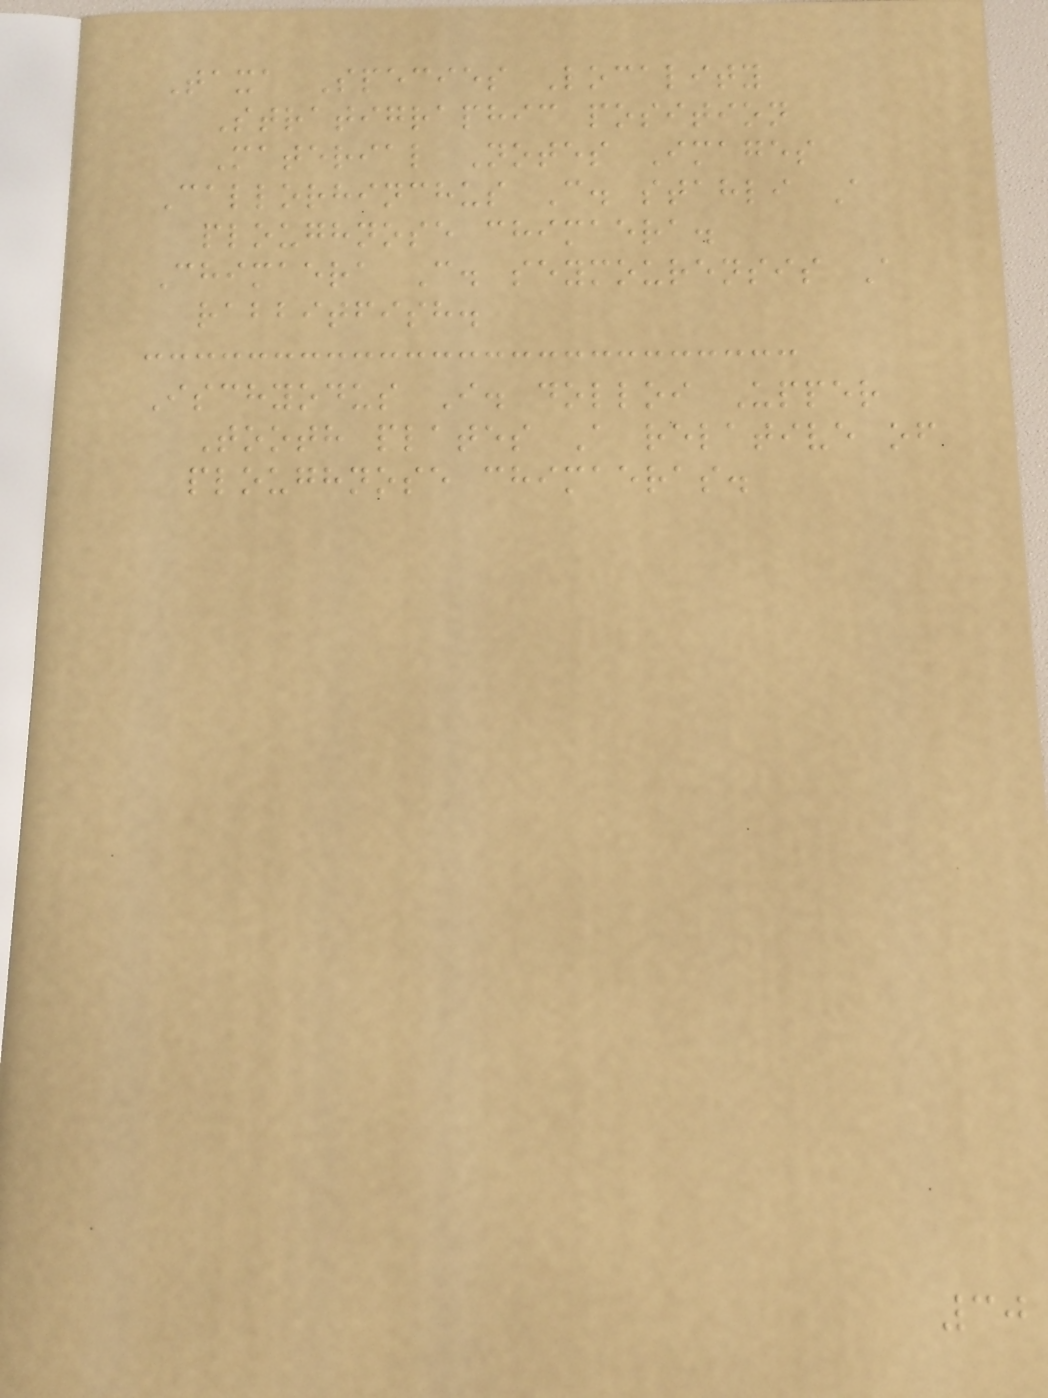Taxa Species Locality
Stratigraphic position
Material Notes Images
Callorhinchus C. stahli A
ploughnose chimaera.
Chimaera C. seymourensis A
rabbitfish.
Ischyodus I. dolloi Upper
Tooth plates A relative of
ploughnose chimaeras.
30
